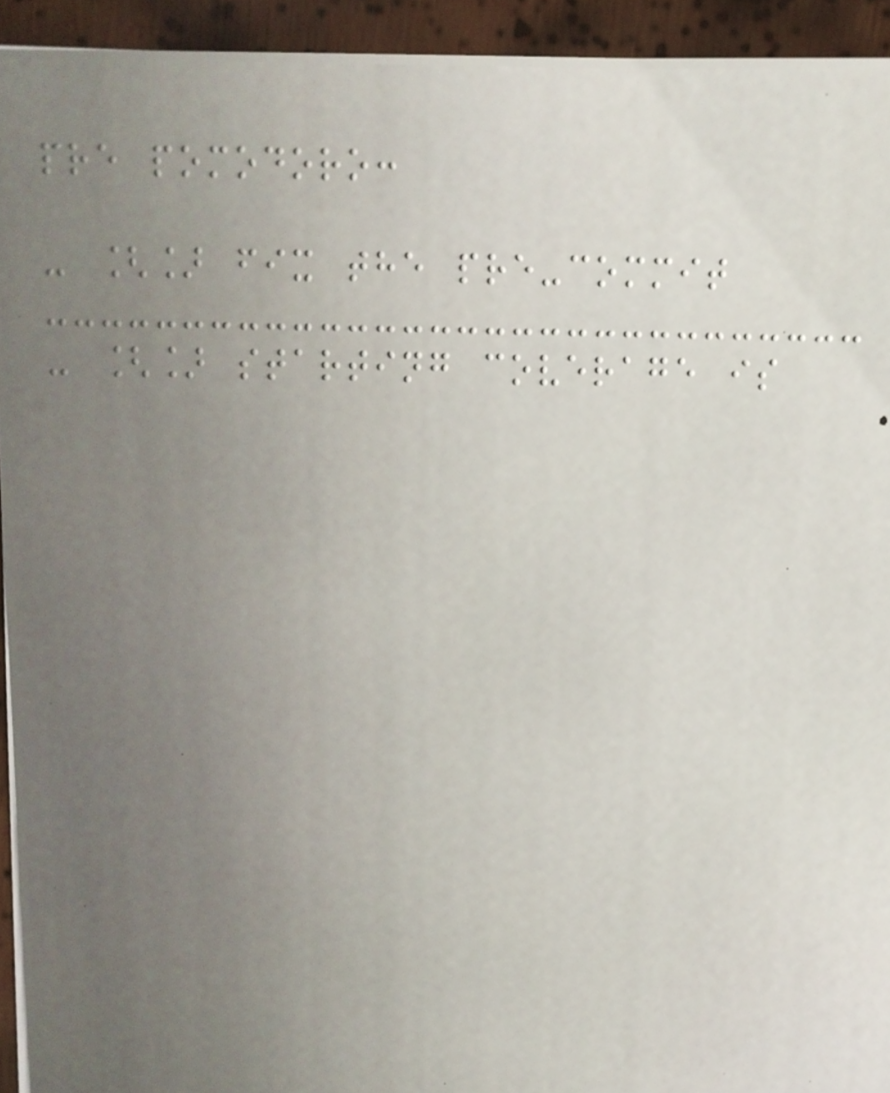pre pomodoro:
- [] fix the pre-commit
- [] starting coverage is
